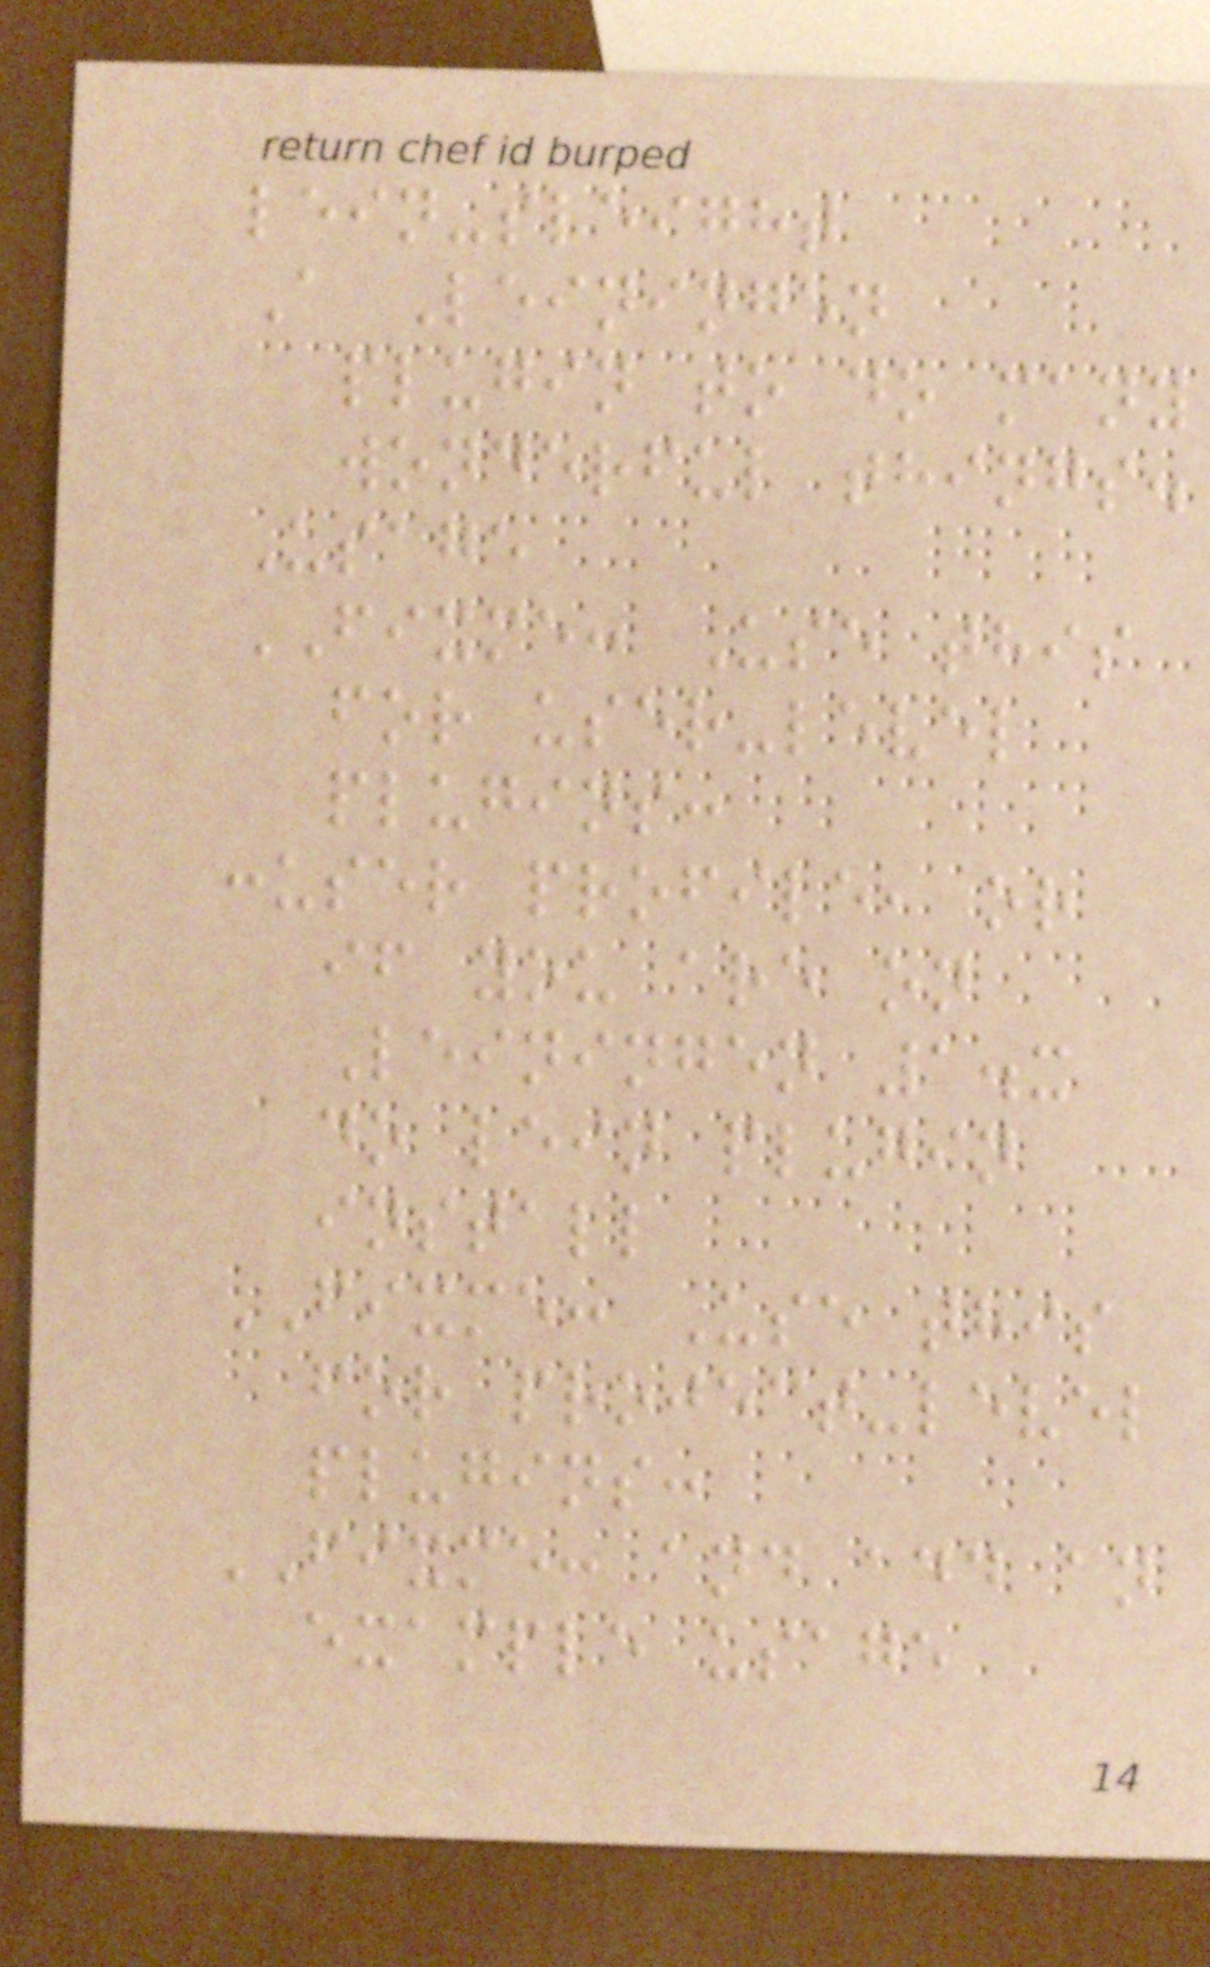lein-sleight
A Leiningen
plugin to do many
wonderful things.
Usage
FIXME: Use this
for user-level
plugins:
:user profile, or
if you are on
Leiningen 1.x
do lein plugin
install
FIXME: Use this
for project-level
plugins:
FIXME: and add an
example usage
